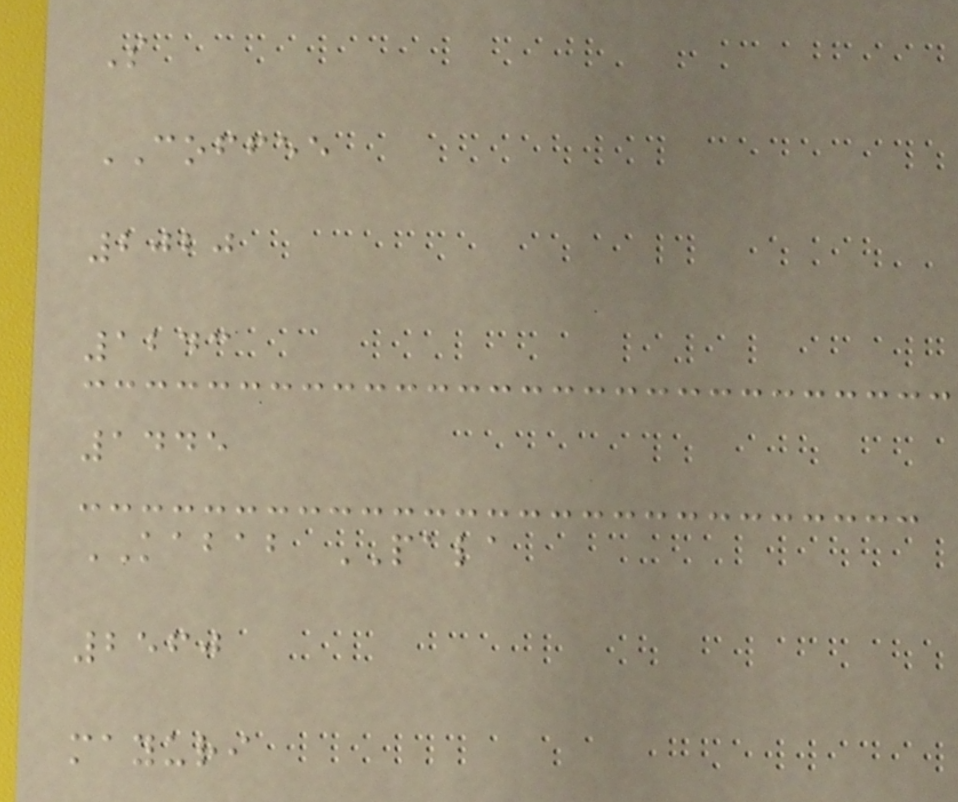S
COFFEE
2020
1243
1445
KABAB PALA
2560
mayuri
